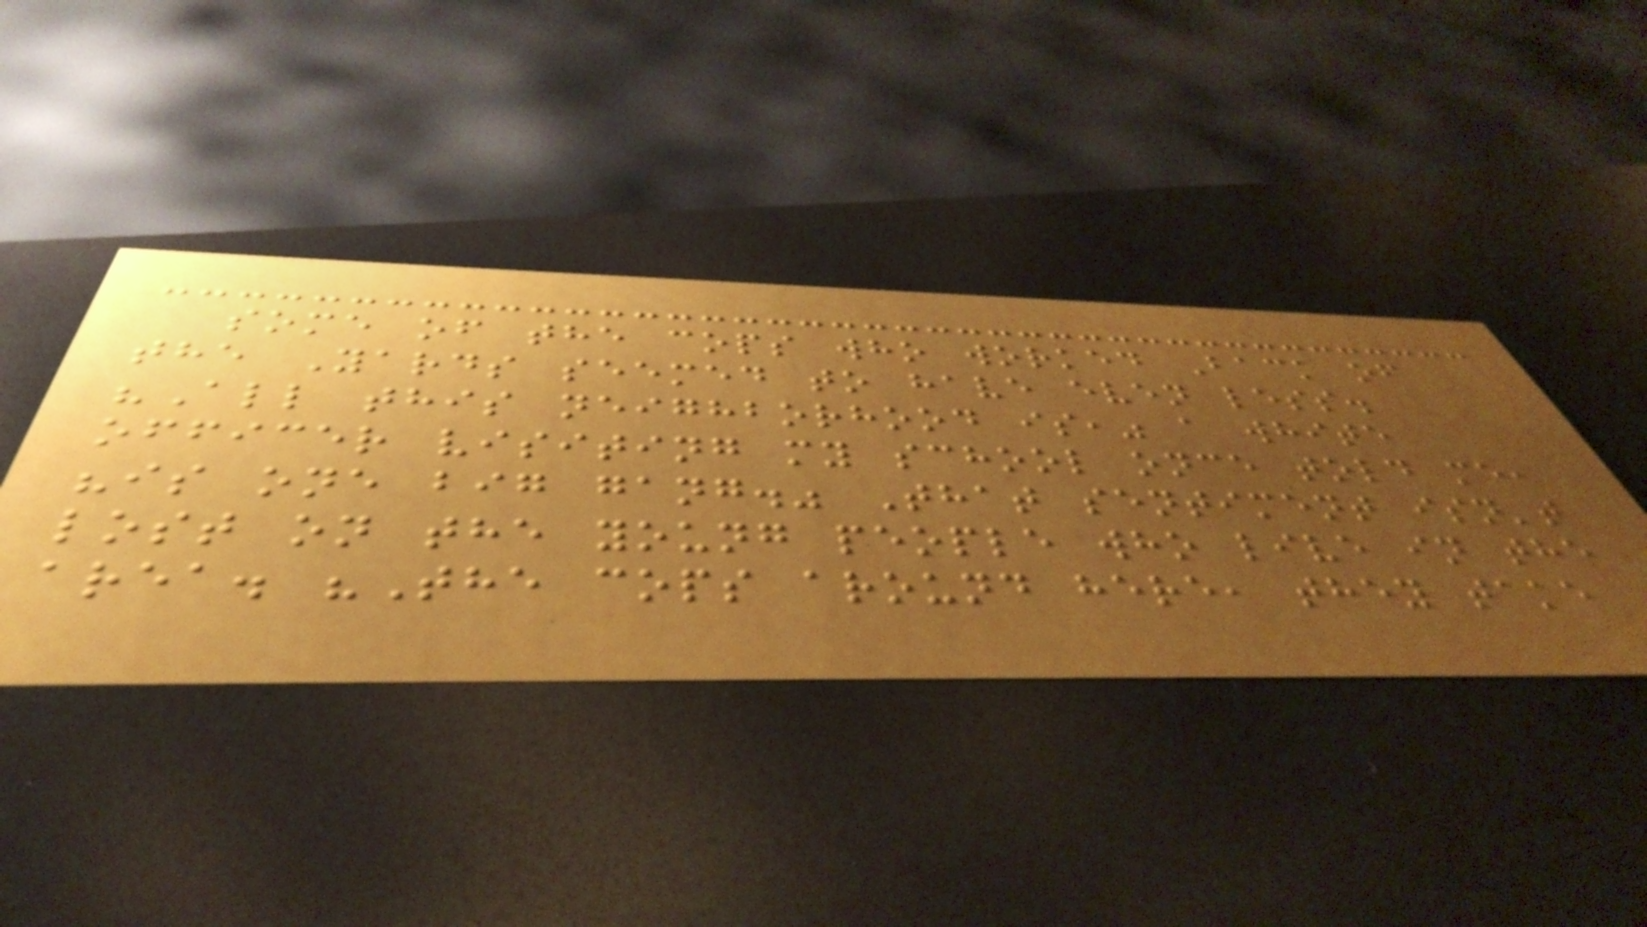some of the cops who worked Back of
the Yards seemed to have even less.
"All this neighborhood is," a white
officer visiting my school once told me,
"is one big gang." That sentiment isn't
lost on the young people who live in the
area. "The cops around here, they take
